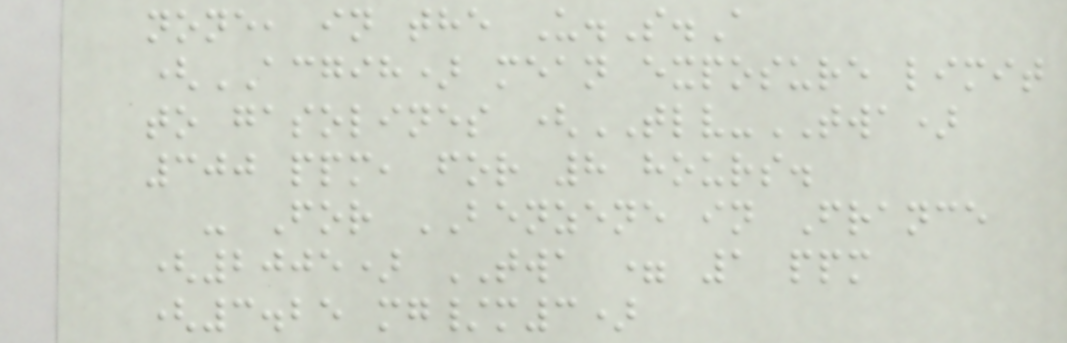none, in the U.S.A
(ACGIH) mean exposure limit
to gasolines (TLV-TWA)
300 ppm, for 8 hours.
- For BENZENE in France
(2005) TWA = 1 ppm
(3.25 mg/m3)
